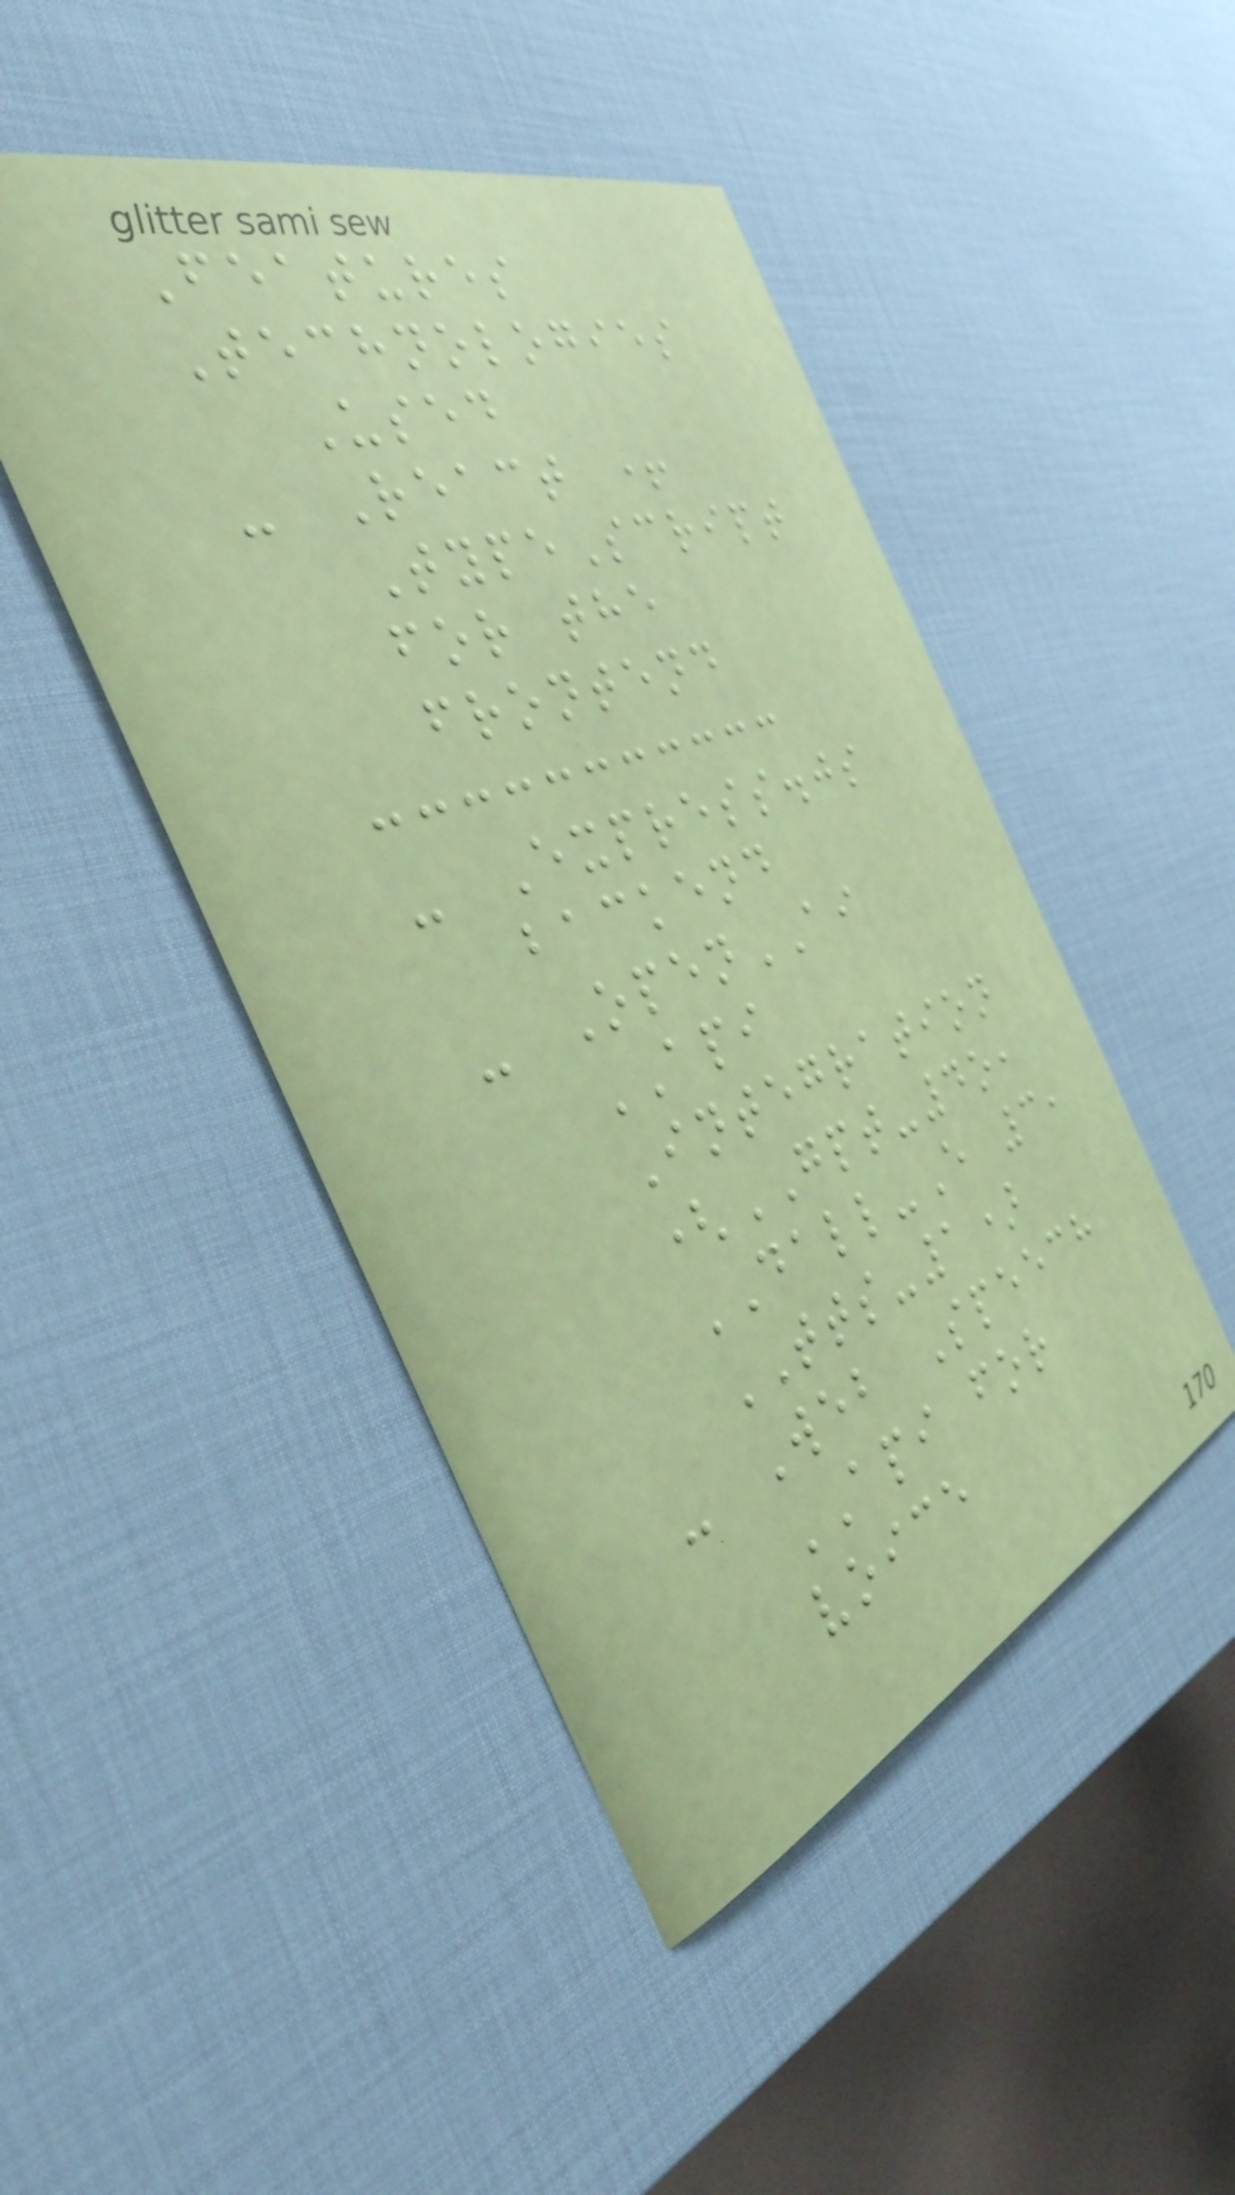Features
Technologies
Used
- React +
TypeScript
for the
frontend
- Express.js
backend
- OpenAI
API
Integration
(GPT-4o,
DALL-E 3,
TTS-1)
- Web Speech
API for
voice
